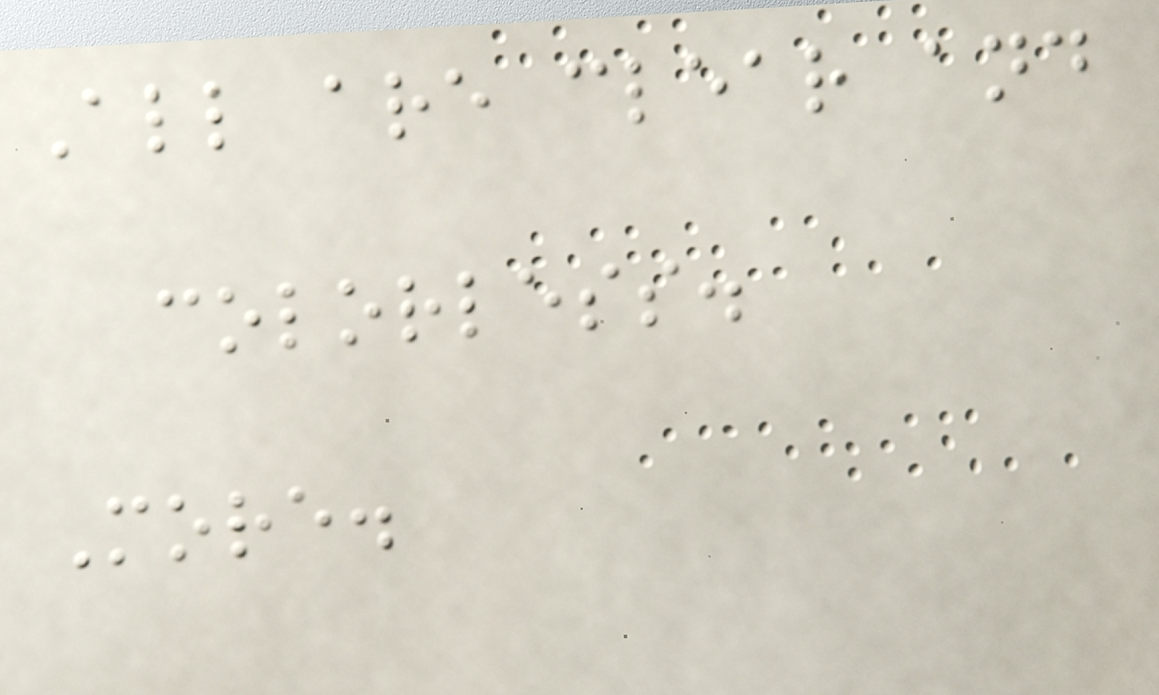All are clear and
colorless.
More.
